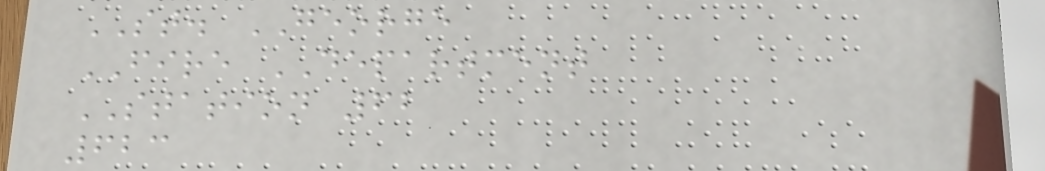ST. GEORGE
FIRE DEPARTMENT
STATION 62
623
